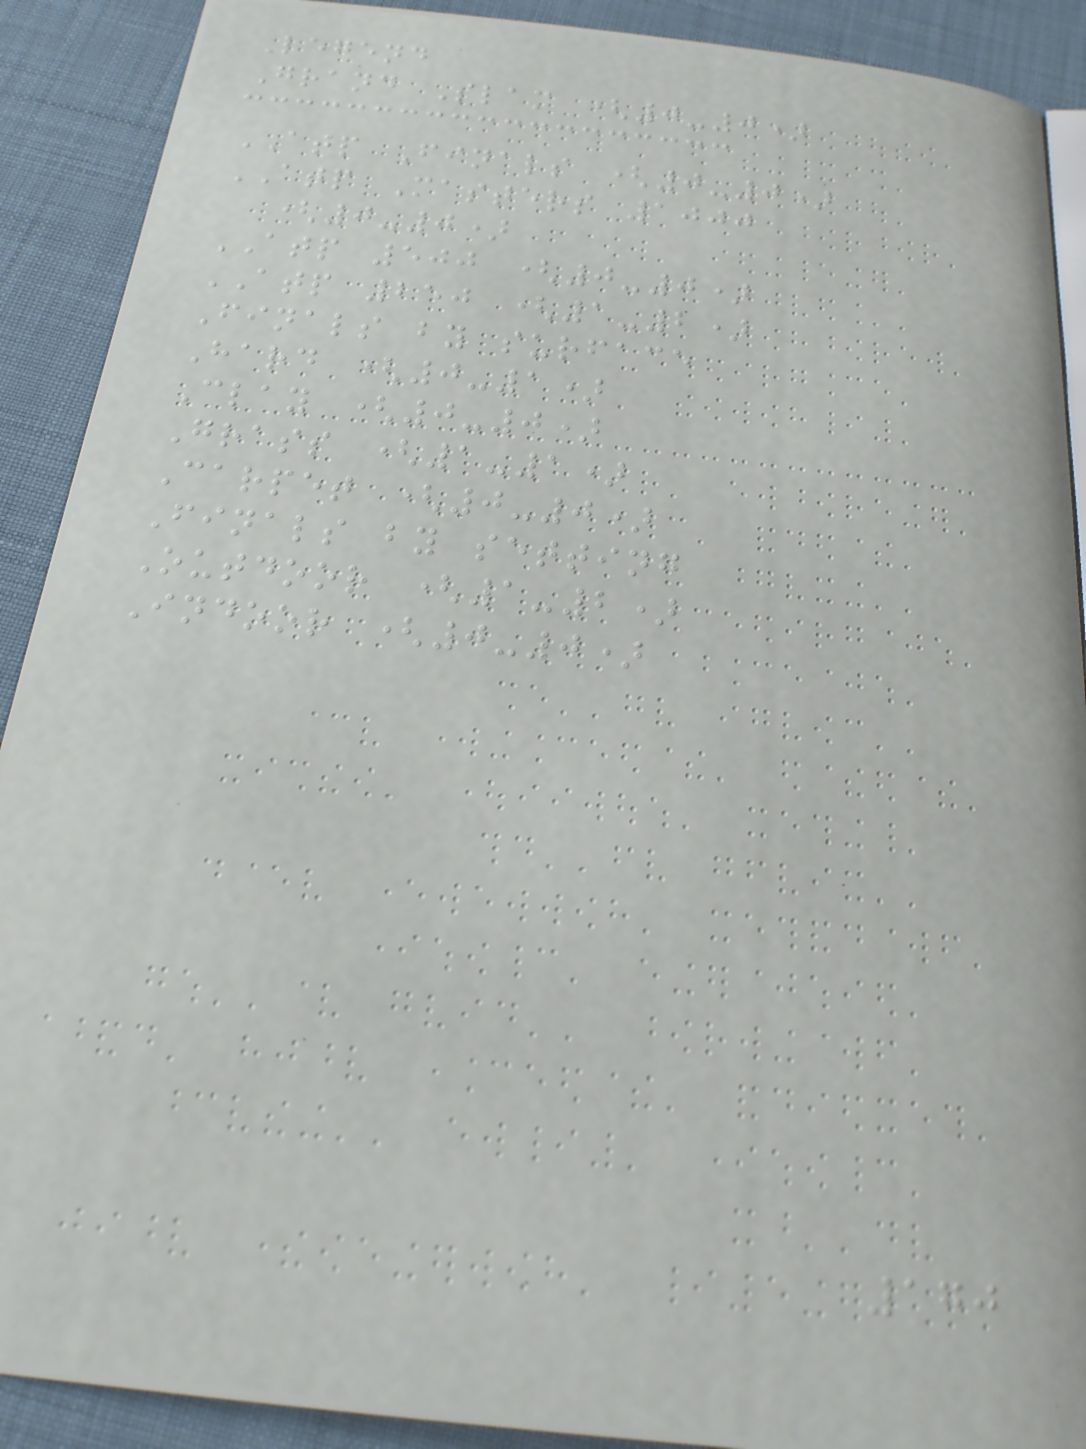Legend
Grand Slam (0-0)
ATP Finals (0-0)
ATP Masters 1000
(0-0)
ATP 500 (0-0)
ATP 250 (1-2)
Finals by surface
Hard (0-1)
Clay (0-0)
Grass (1-1)
Carpet (0-0)
Finals by setting
Outdoor (1-2)
Indoor (0-0)
170
